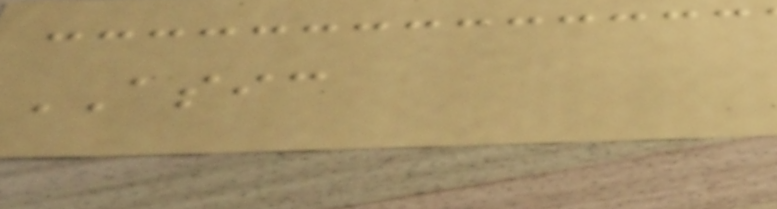ASIC
